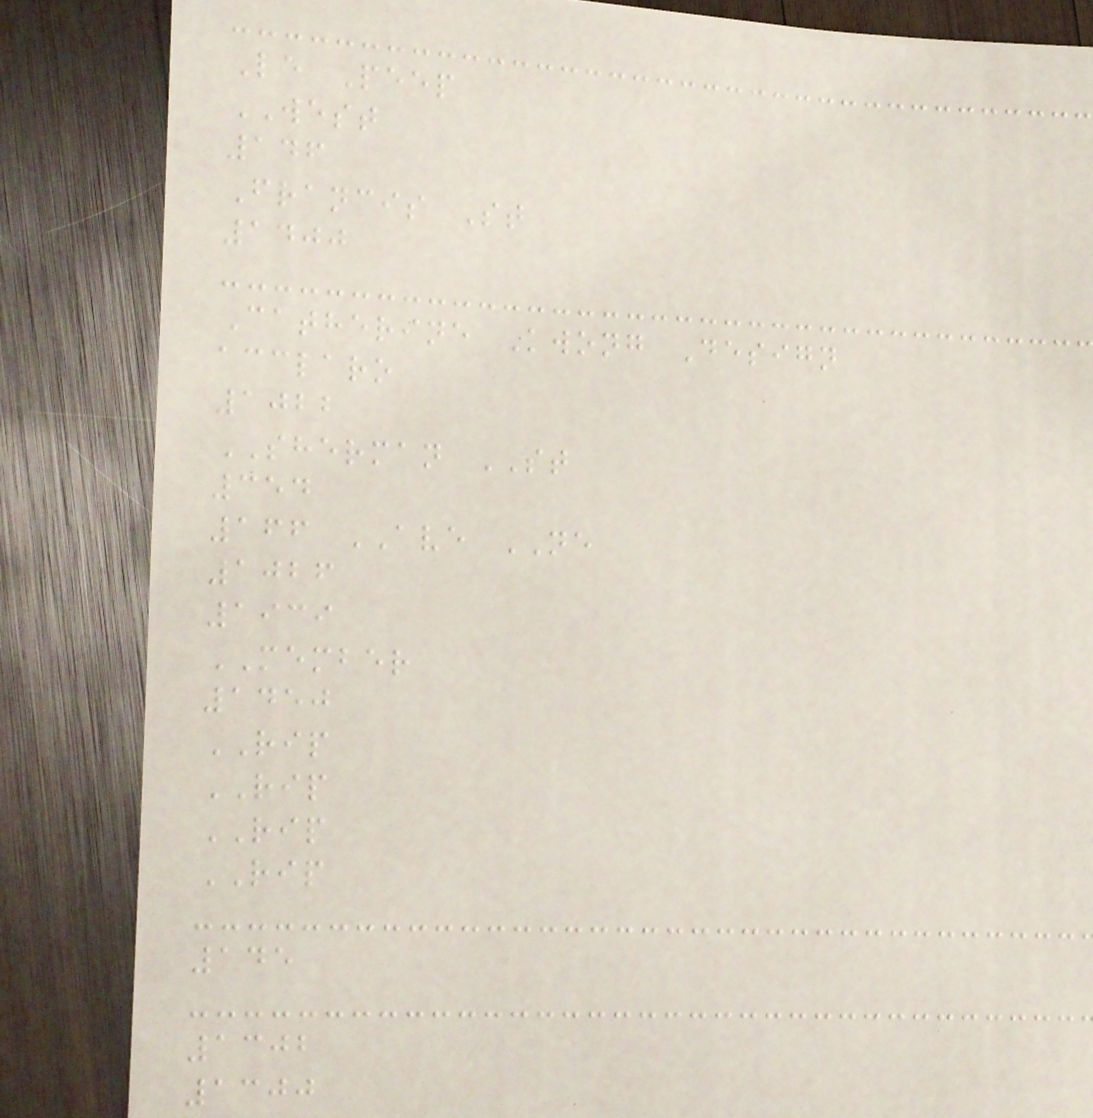Le Peep
WEST
146
Francis St
1400
Catherine Kwong Design
acclaro
1022
SHERMAN ST
354
166 AVE NE
1026
1939
MEMBER
1450
RIP
RIP
RIP
RIP
145
1302
1300
